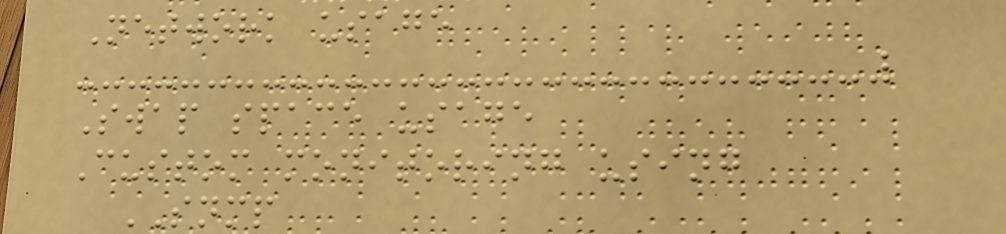Network usage
Swap space usage
Custom monitoring using
SNMP
